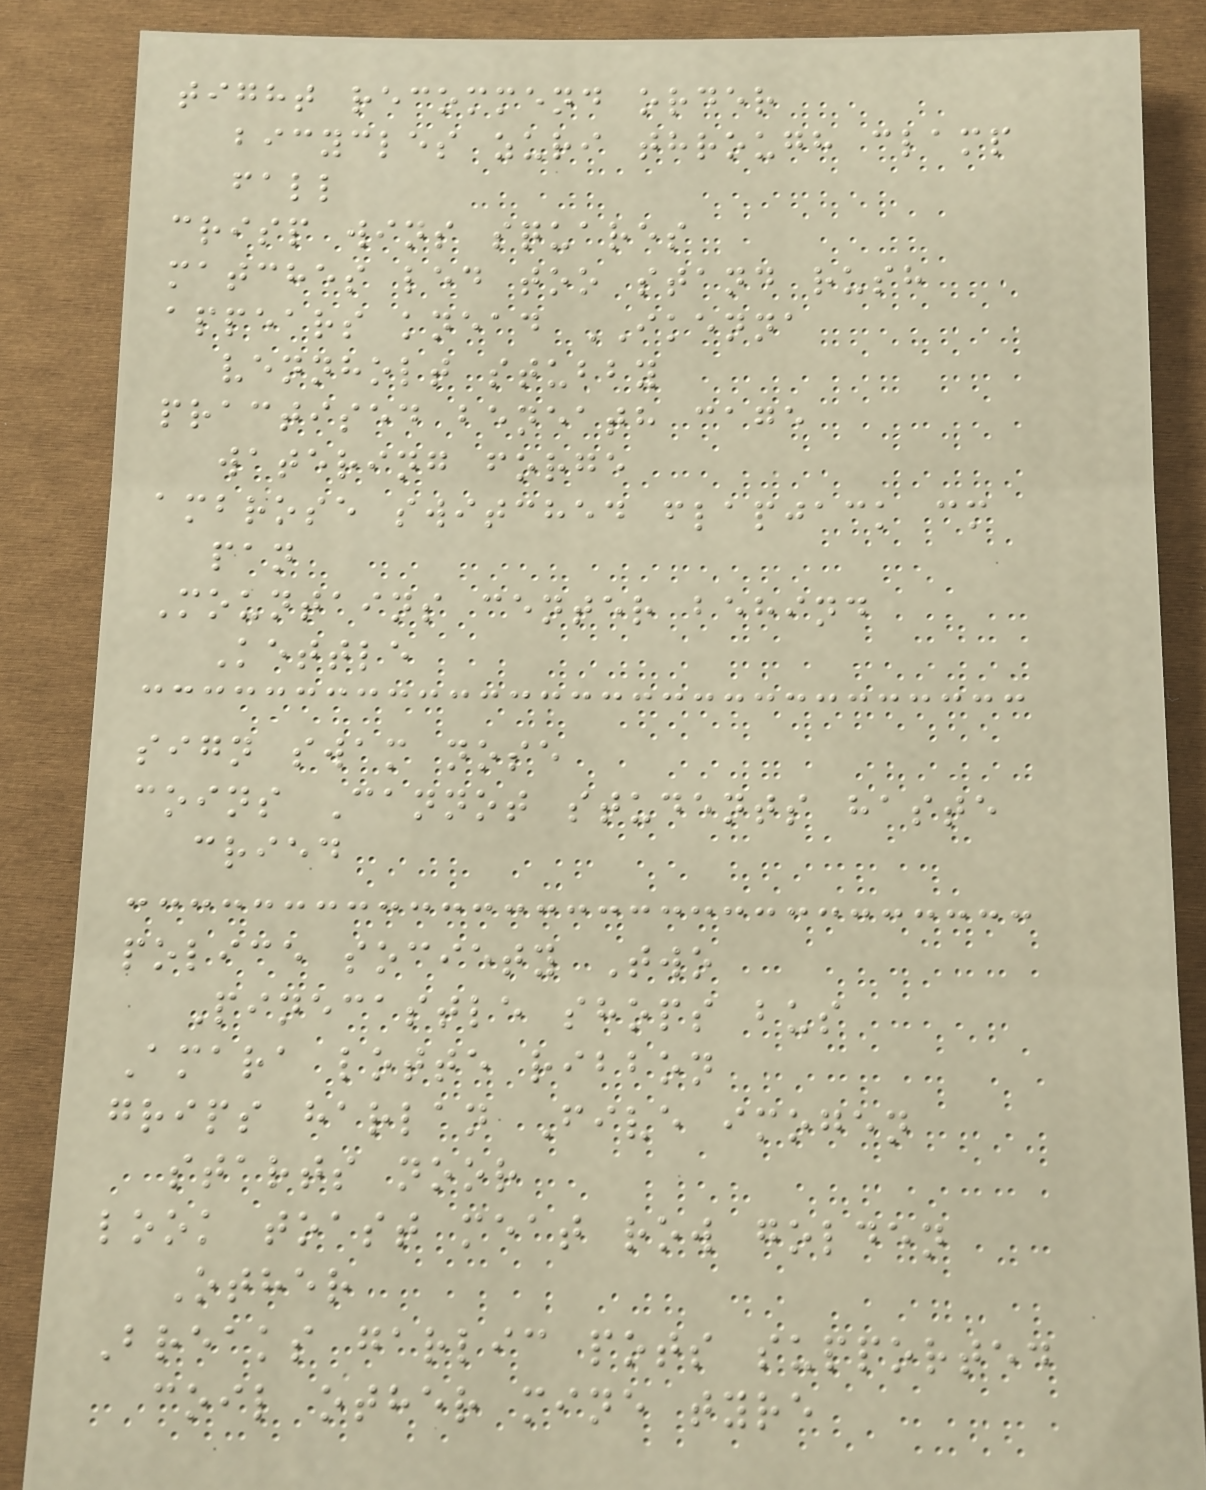tight recommend order
bicycles zuri through clamp
fall
crisp wins squares
matches led too stand rush
appears knead IKENNA
vennholt stubby
practised beneath cage
watering forge
ambrose switched flapjack cm
pan
Mountains center behind
Kettle
sign swam nose
coins Cannot students haste
cried
police society Two
Pinecastle shops bus
Amara lotte ribbon
grips harlan Five imogen
starts noor
look toast meat row golden
Other
Breaks garlic pots supported
coil other mine tyre
